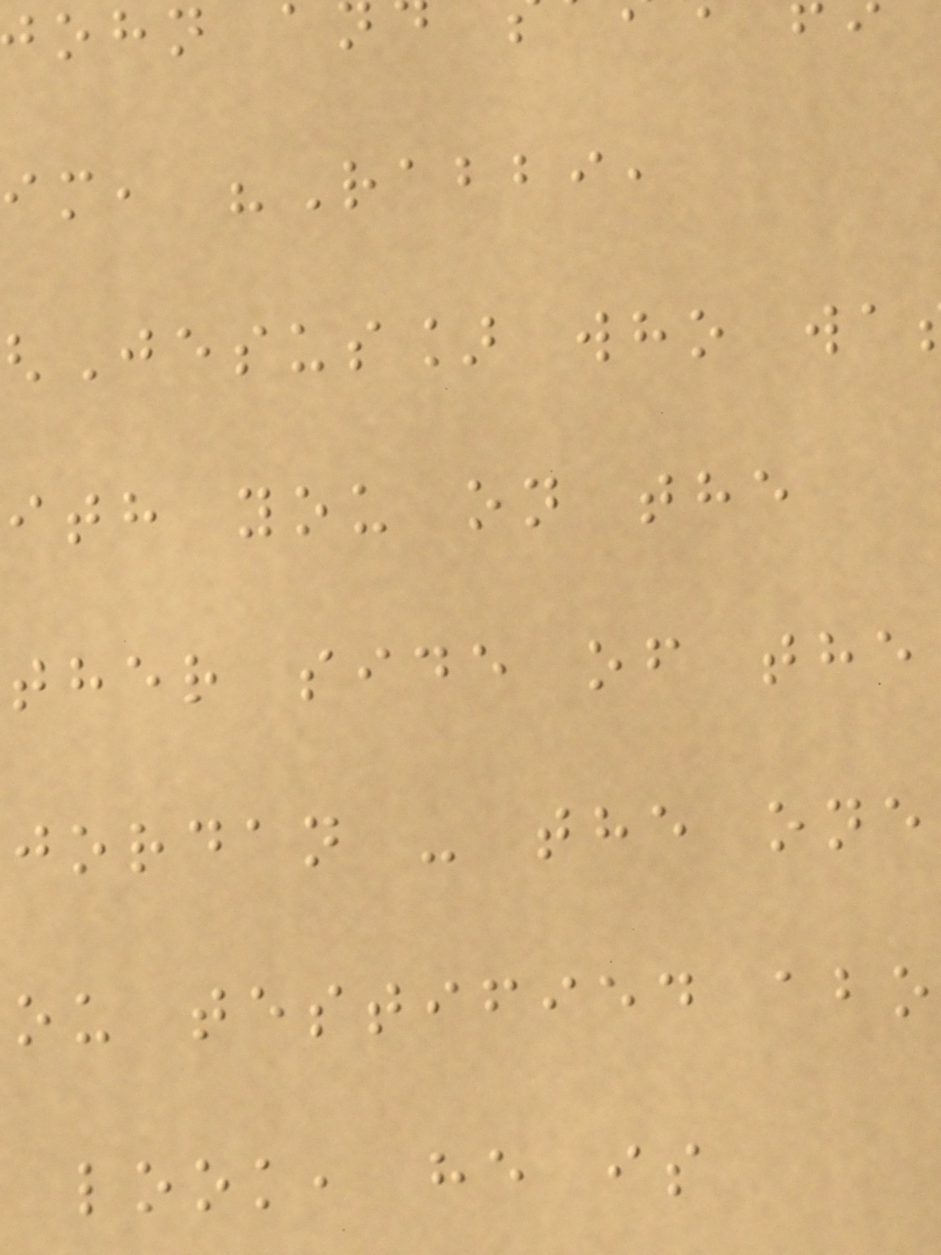ohn a
im, "Rabbi,
Jesus] who wa
ith you on the
ther side of the
jordan - the one
ou testified abo
look, he is
